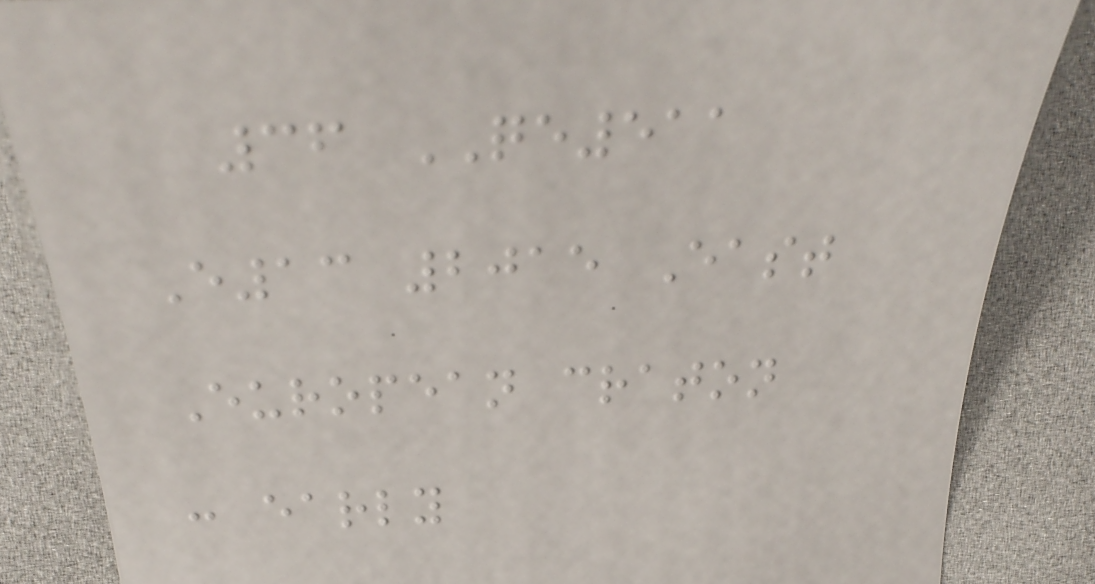36 QE511
E13 2015 East
European craton
: early
